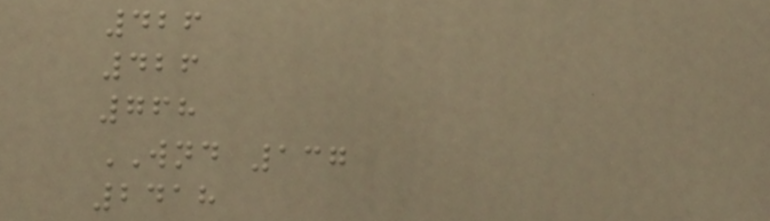426
426
768
WND 137
2418
